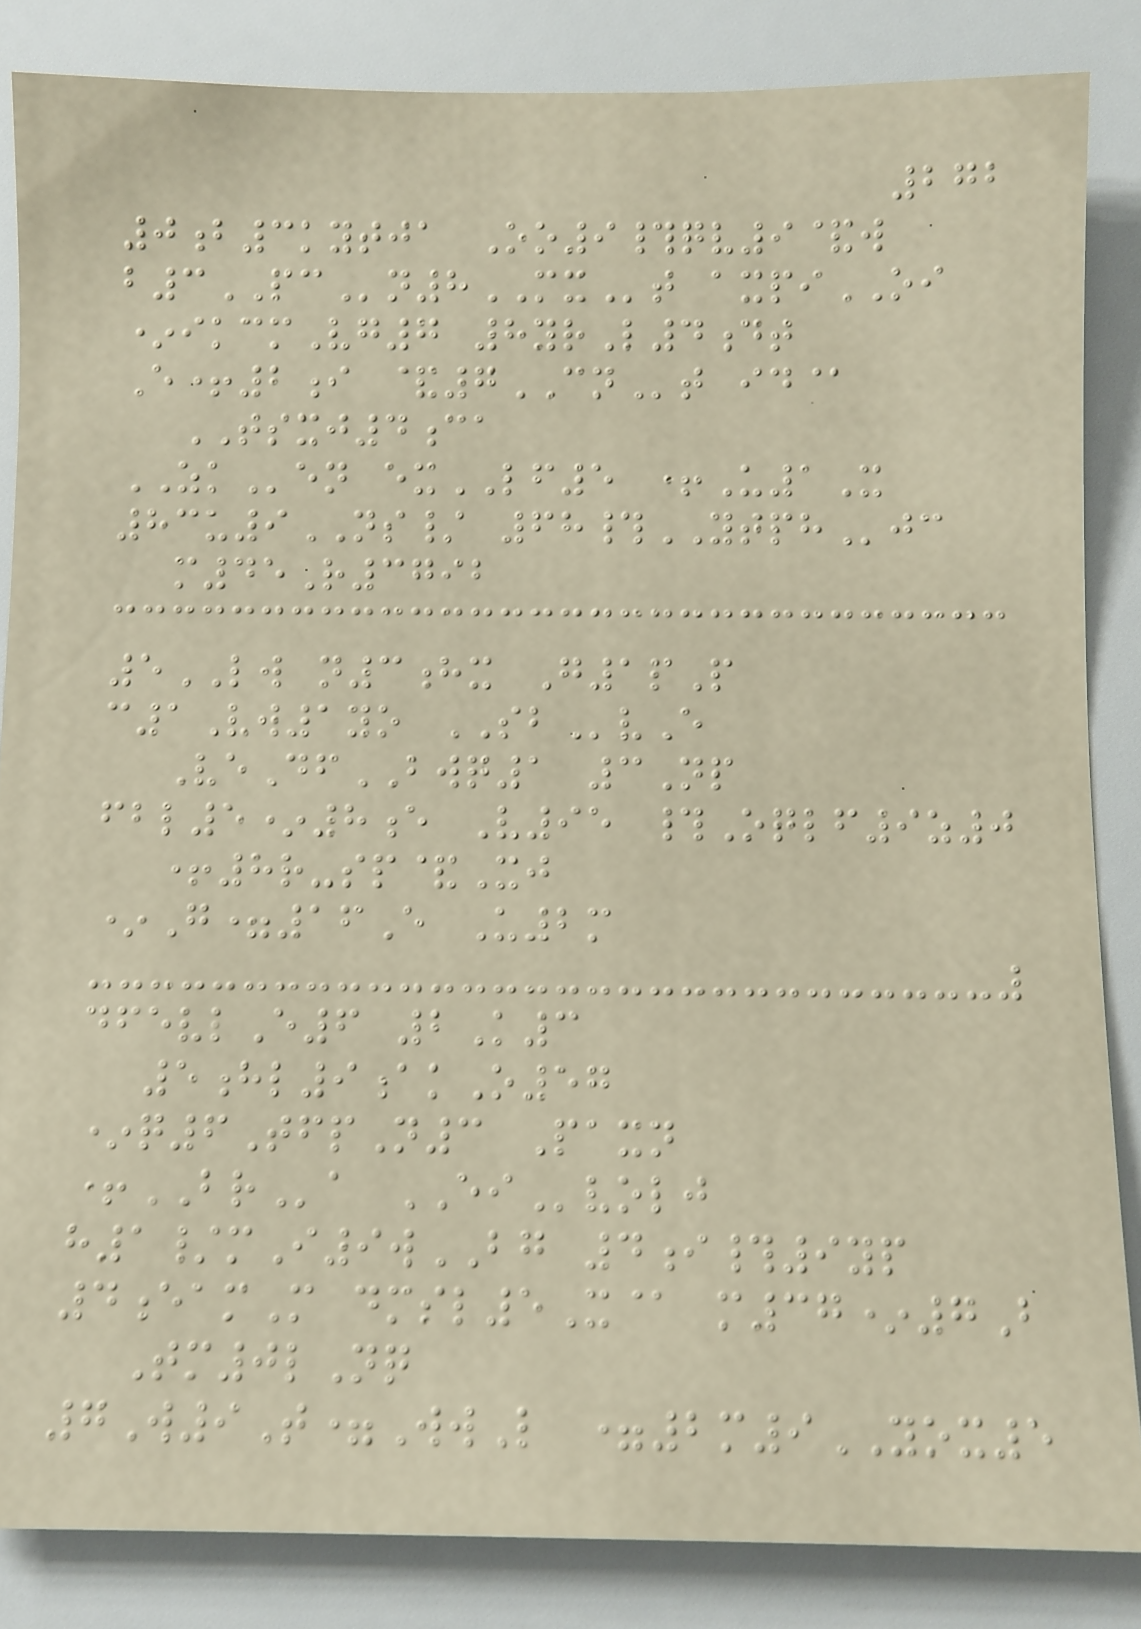272
0b3kytja Oo9#qv9&w
b3PCn8MXt axpiOI
*ikcmVg7 8yrL4dt
E+2i &7CNt id@
TSXJ4ca
ZKen exLF5 +U1X
83u9NS/ 68#YTPHjc
m45R3792
5LW n3hx G1pP
c1Vw1yo SBvE
VeDfBWQ1 3Np
fbl5*8e V95 #Oqlf9z0
+8r-sp&Xj
*G=16E U2m
dfevlE6 2K3
5hl9akO57
*q6TfpN3 Paxn
+BRa EIvolj
h1/mI9wBG 4i#9yp
4eamM dmsl5X@ m37*7B
Tm0lNq
7W9T=WwL =2m9YOX5
